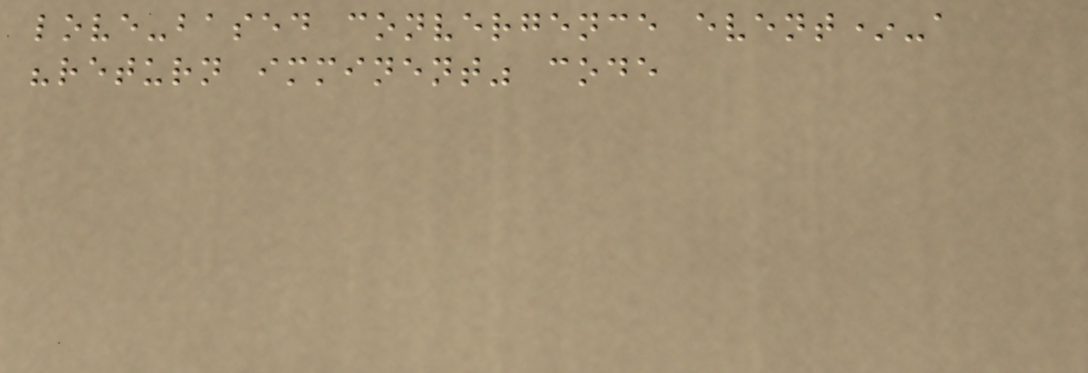love-based convergence event*-a
"return imminent" code
